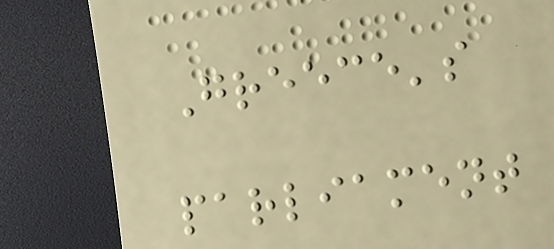Greece's
parliament
